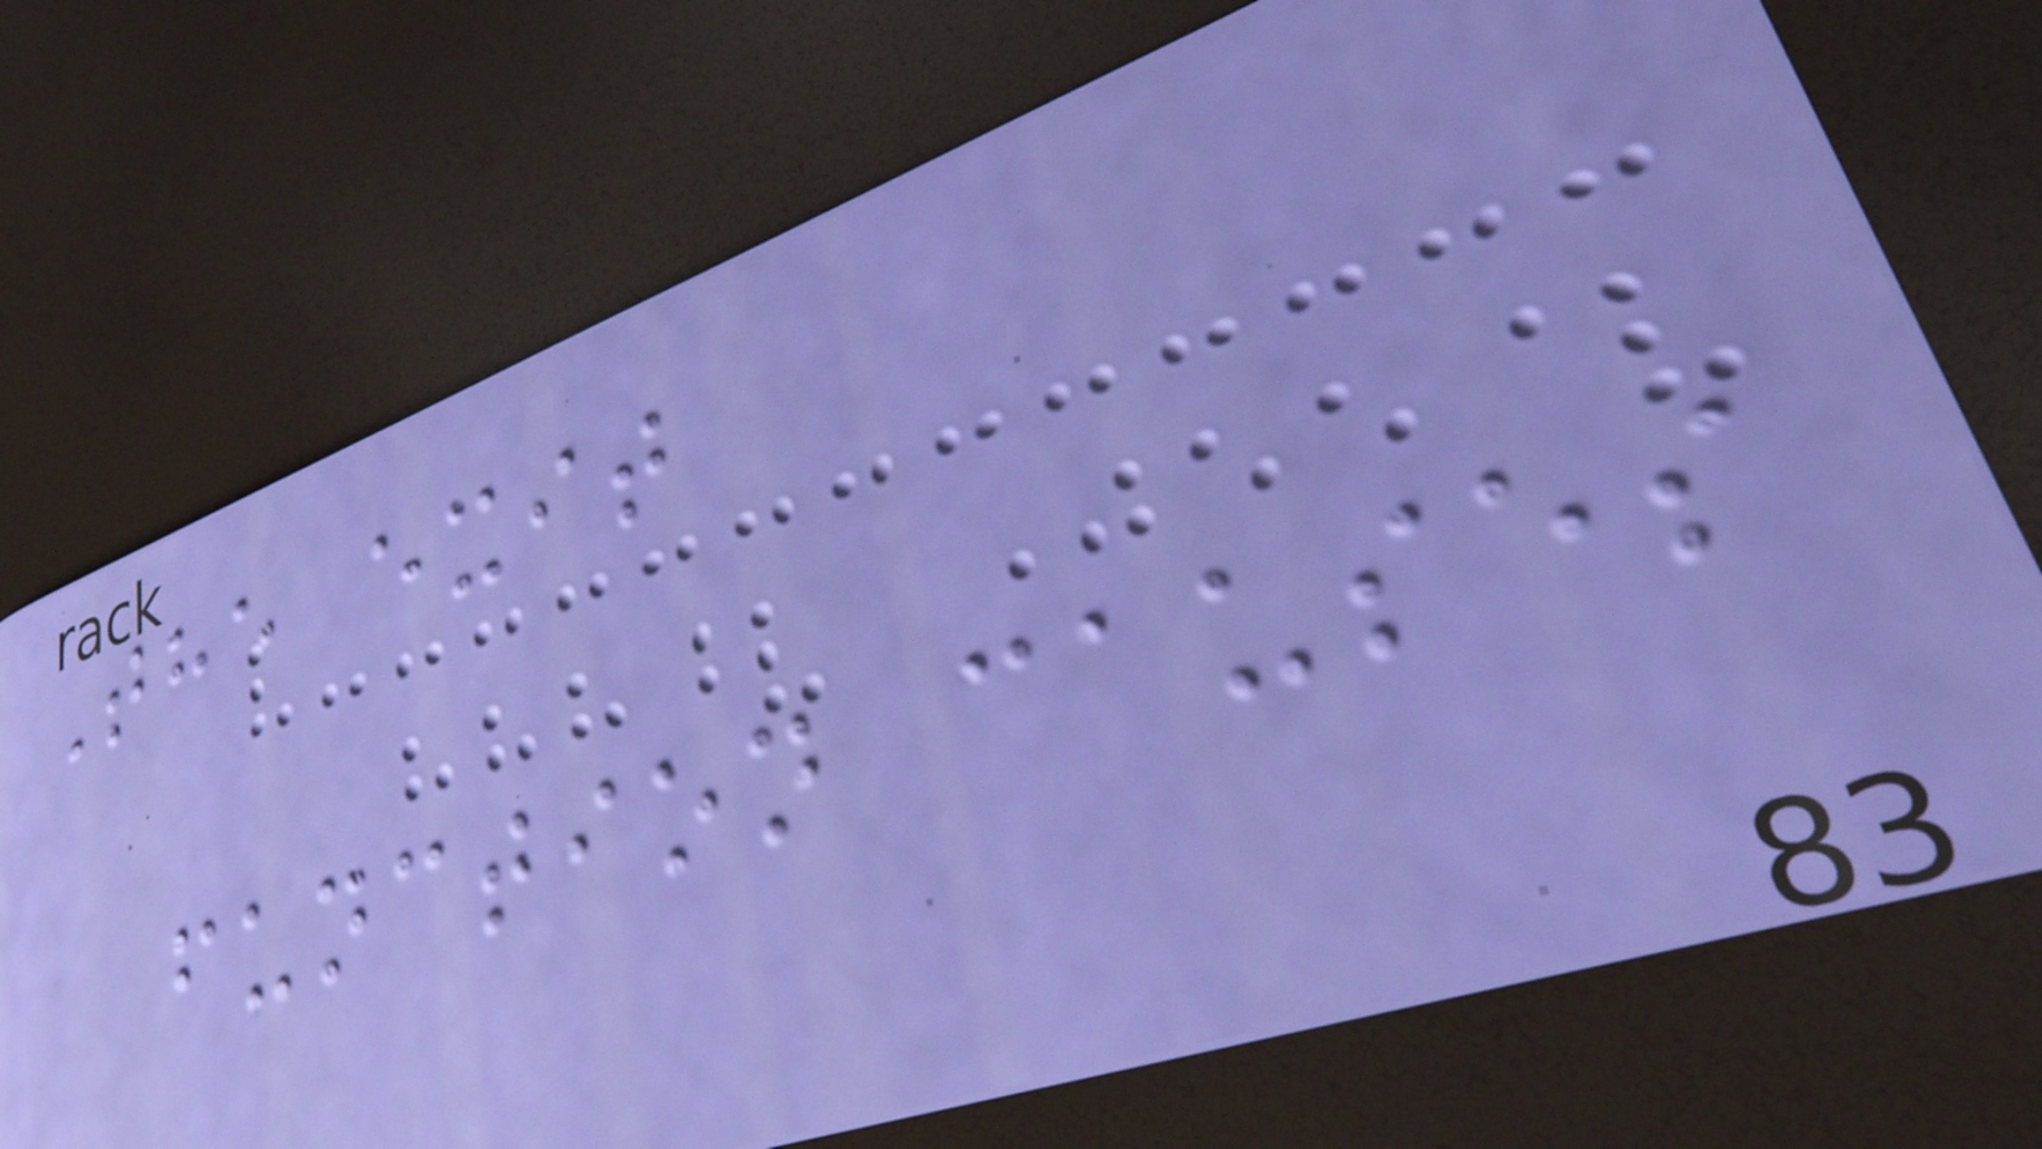The exit
function causes
